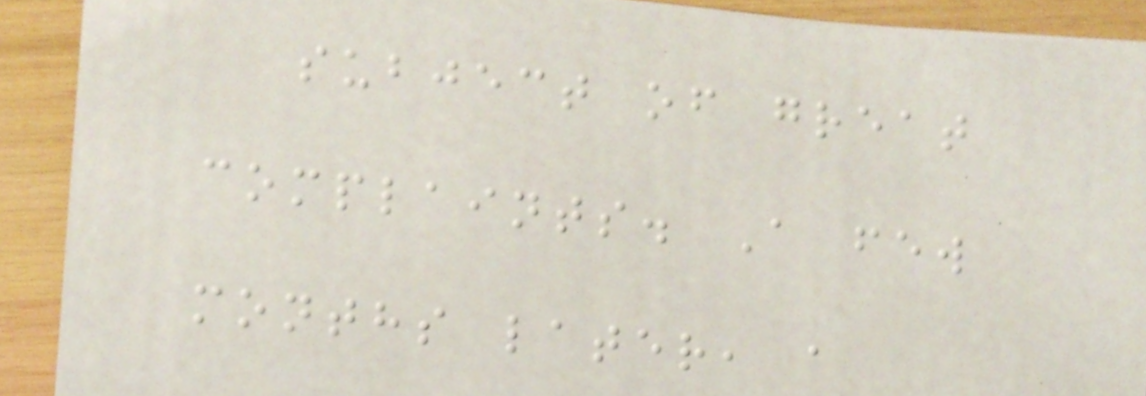subject of great
complaints. A few
months later, a
